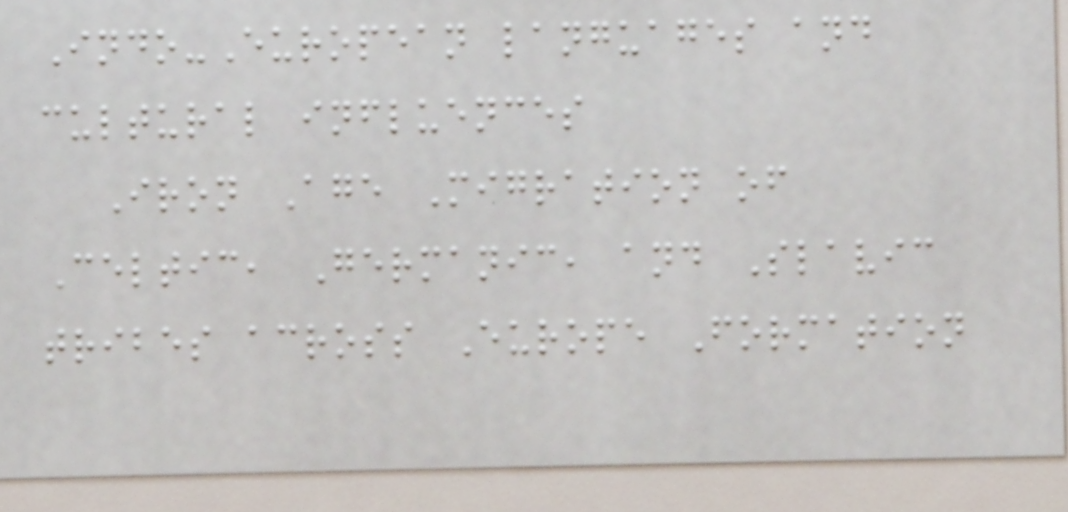Indo-European languages and
cultural influences
Iron Age Migration of
Celtic, Germanic, and Slavic
tribes across Europe Formation
